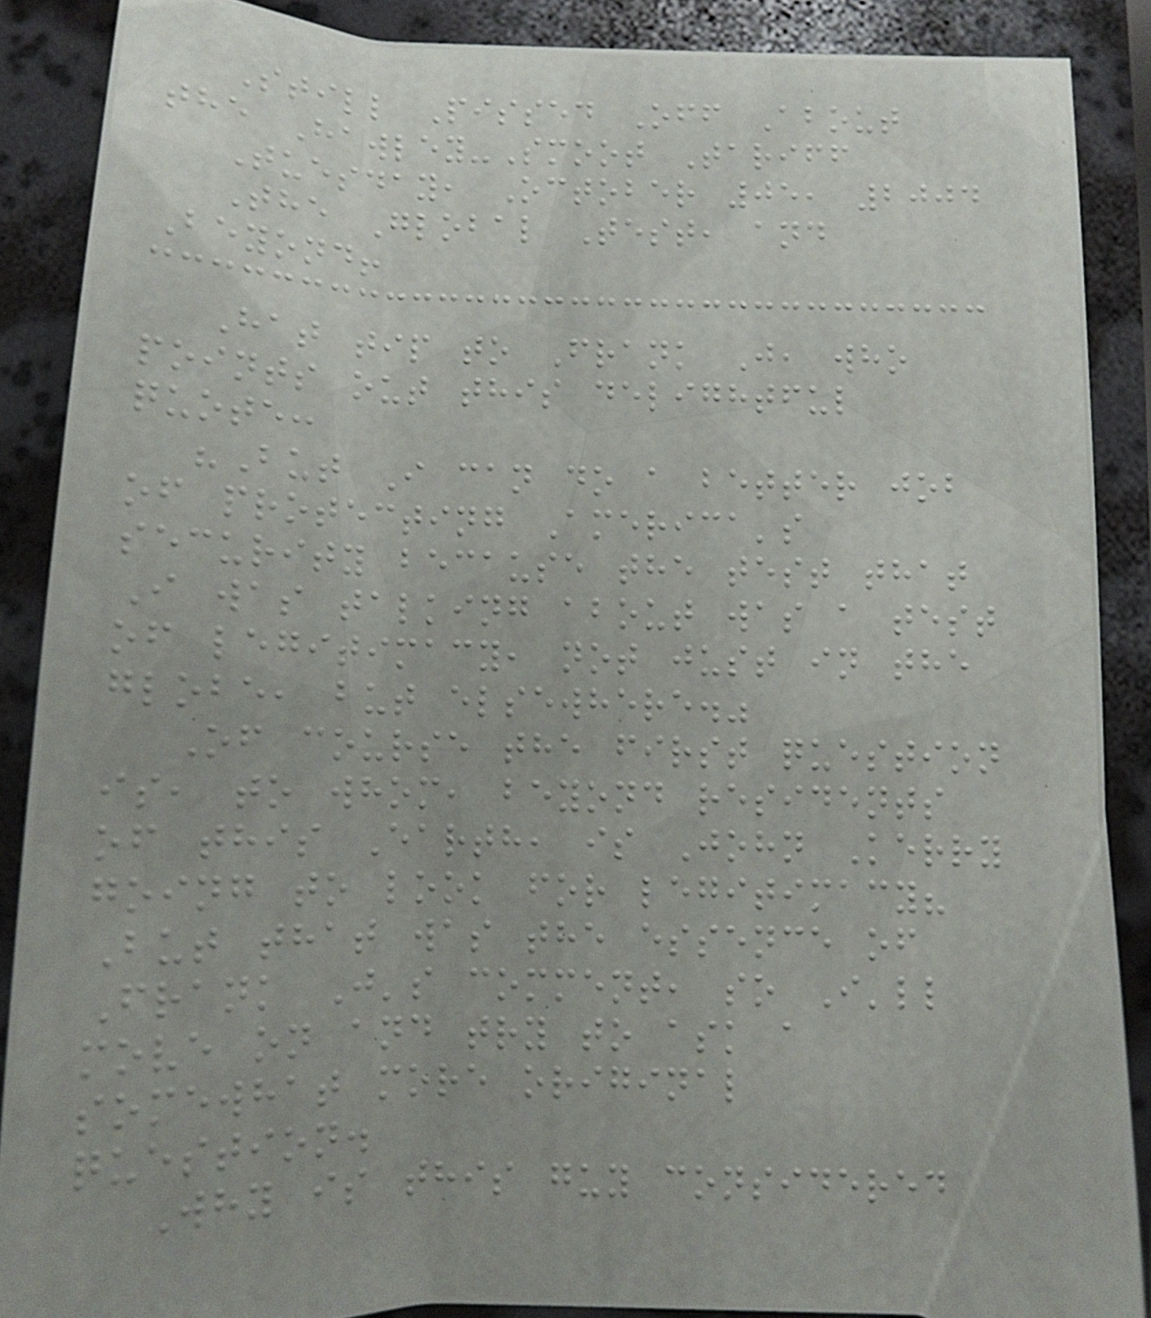Still Pissed Off About
the Hawley-Smoot Tariff
Tuesday, October 05, 2004
The Global Test, and
Beyond!
Hat tip to Frank J, who
points out this delightful
quote:
"But I can do a better job
of protecting America's
security because the test that
I was talking about was a test
of legitimacy, not just in the
globe, but elsewhere."
Of course the first question
is, to whom, beyond residents
of this Earth, is John Kerry
going to look for legitimacy?
But that was the essence of
Frank J's comment, so I'll
move on and try to ask a
somewhat more original
question.
Why is this guy considered
